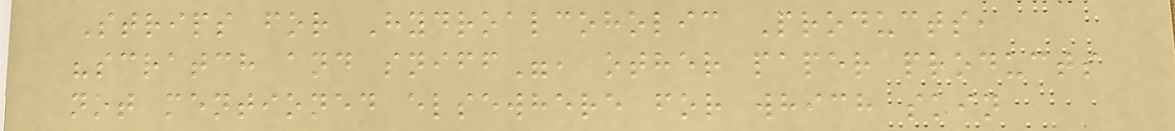Strips for Hydroalcoholic Products,
"scratch and sniff", other paper products
not mentioned elsewhere for which skin
